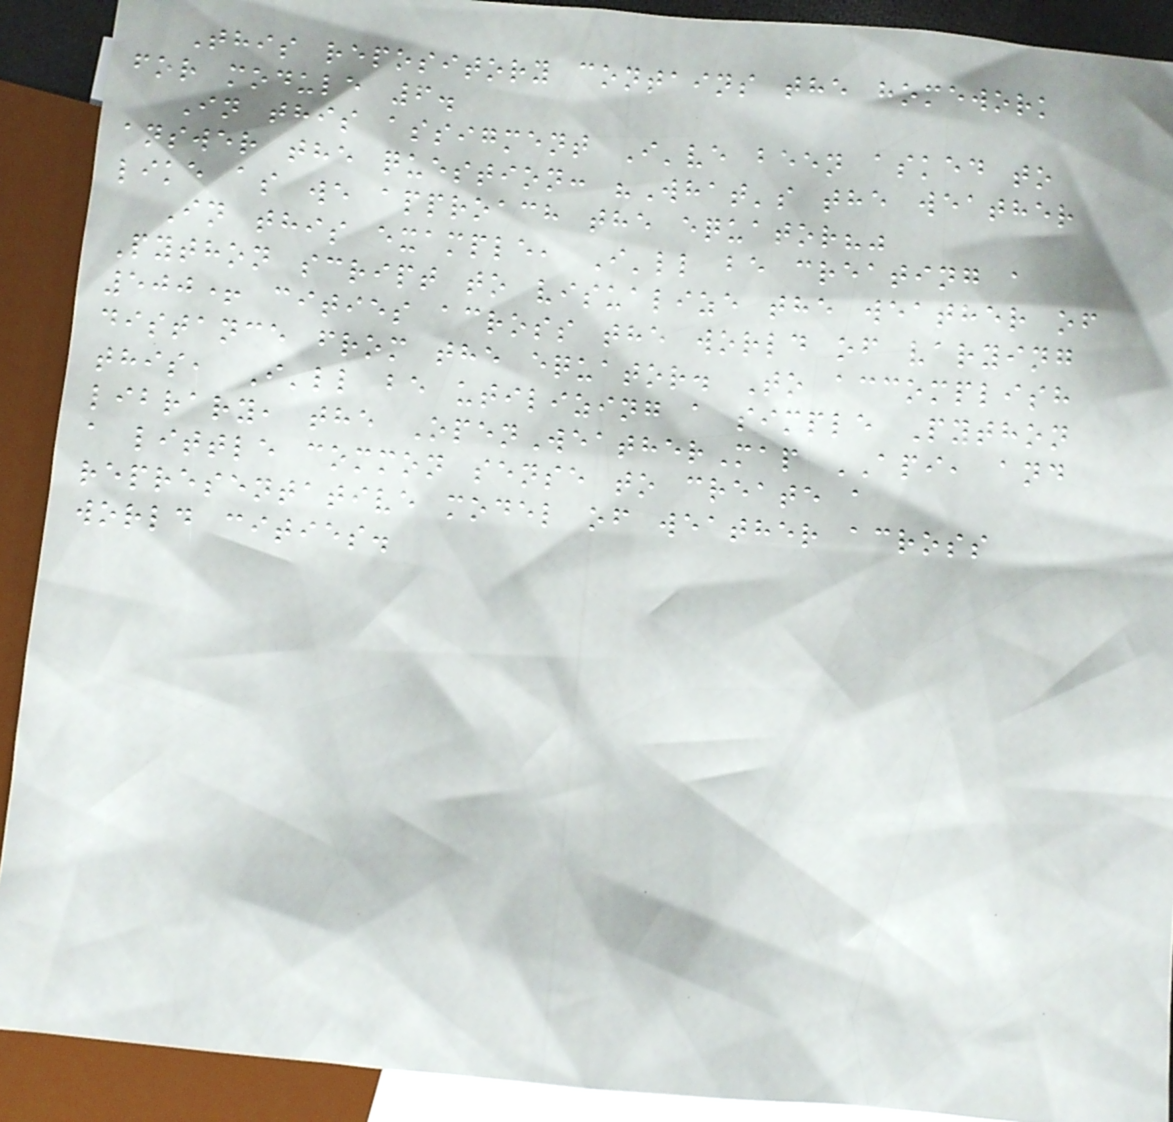This repository contains the homework
for module 6.
In this assigment I've been asked to
answer the question: "What's the weather
like as we approach the equator?"
In this example, I'll be creating a
Python script to visualize the weather of
500+ cities across the world of varying
distance from the equator. To accomplish
this, I'll be utilizing a simple Python
library, the OpenWeatherMap API, and
a little common sense to create a
representative model of weather across
world cities.
